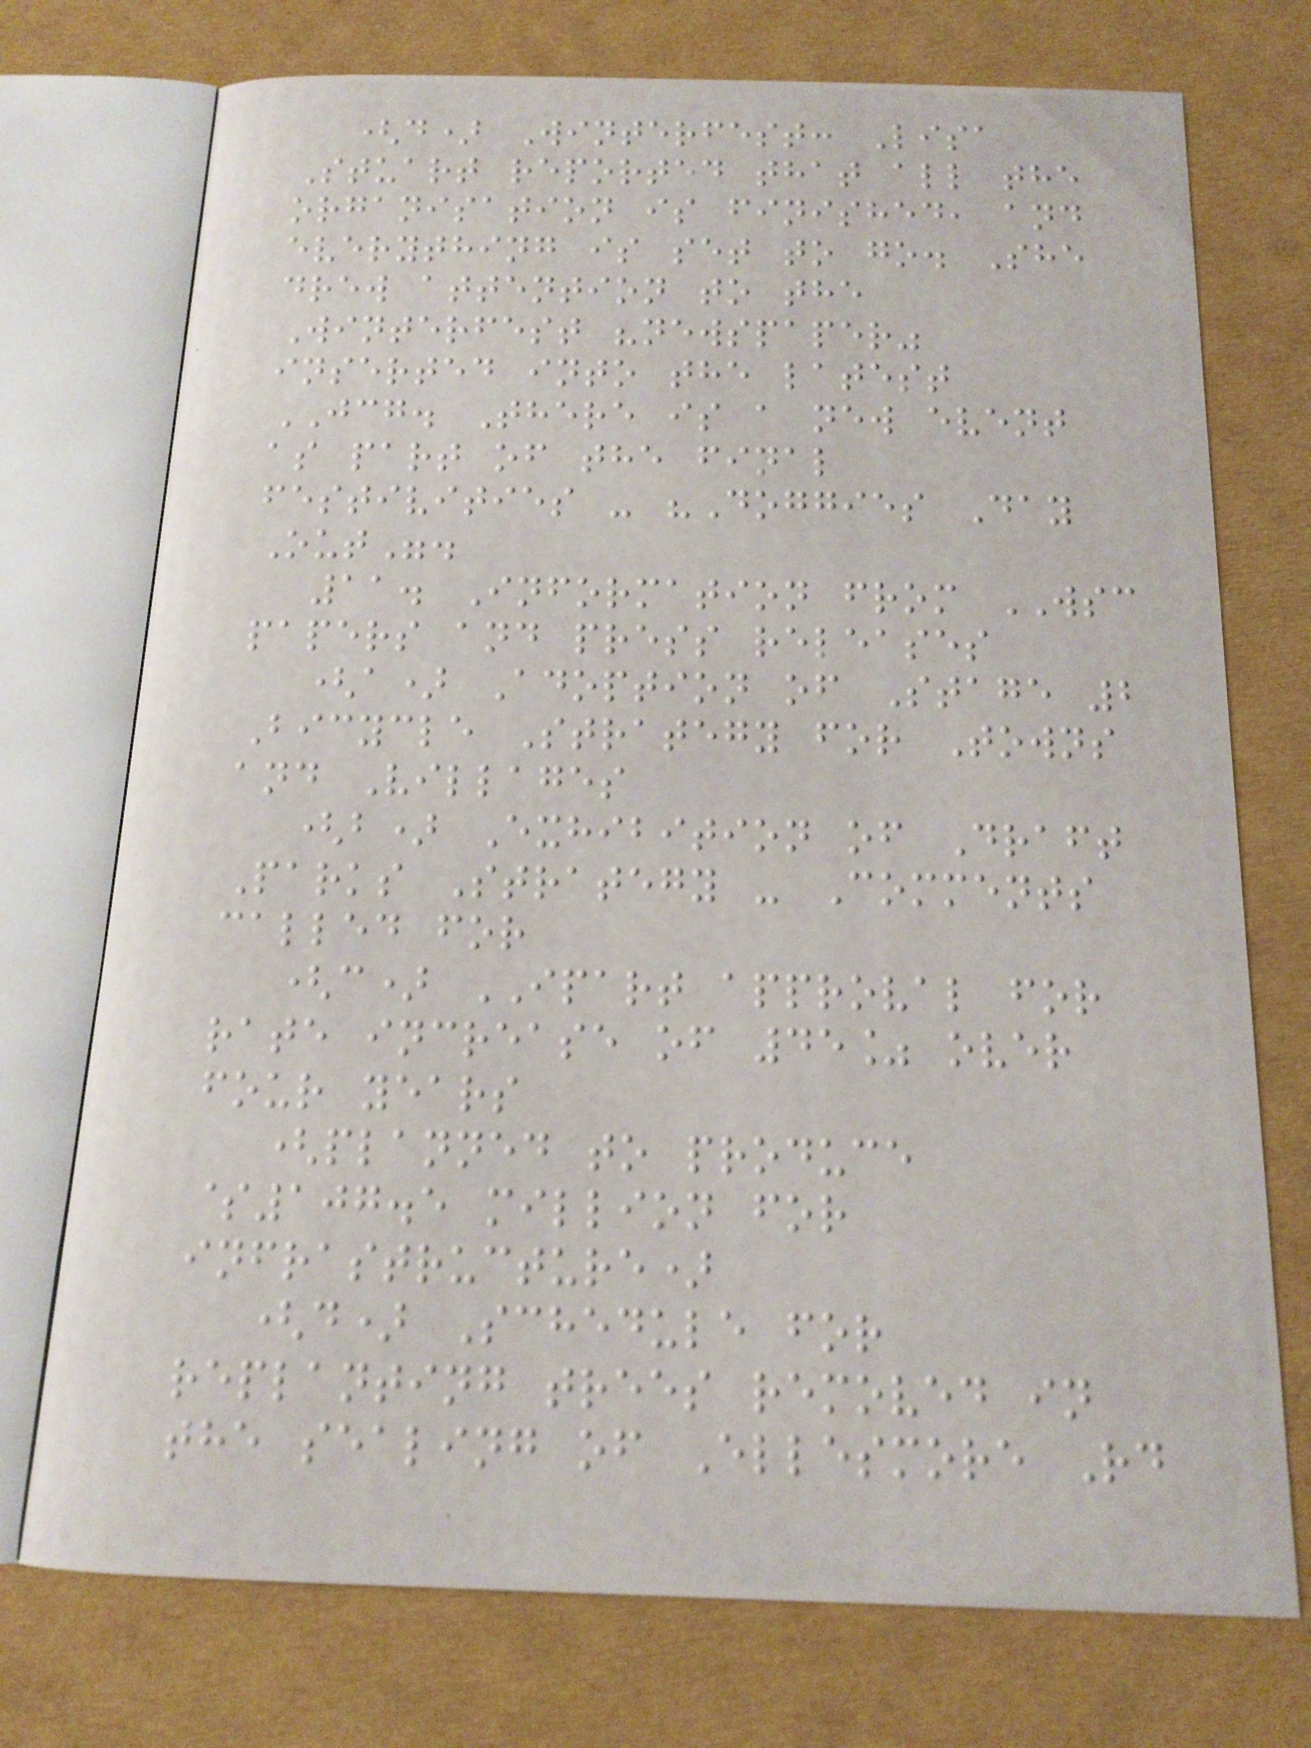(d) Winterfest: Lisa
Stuart reported that all the
organisation is finished, and
everything is set to go. She
drew attention to the
Winterfest "newspaper"
inserted into the latest
JCG. There is a new event
as part of the final
festivities - "Doggies Day
Out".
11. Information from WSC
papers and press releases
(a) Adoption of Stage 2
Bicycle Strategy for Towns
and Villages
(b) Exhibition of Draft
Parks Strategy - Comments
called for
(c) IPART approval for
rate increase of 45% over
four years
(planned to produce
$107.5 million for
infrastructure)
(d) Schedule for
replanting trees removed in
the sealing of Ellesmore Rd
